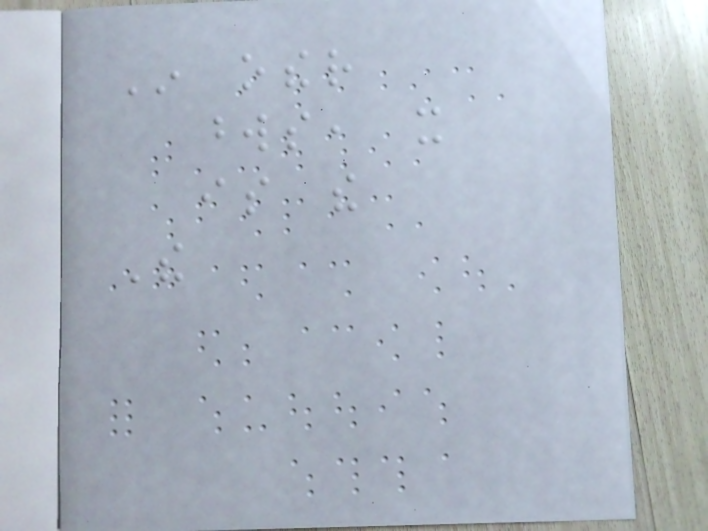In other
words, it
is the
The
